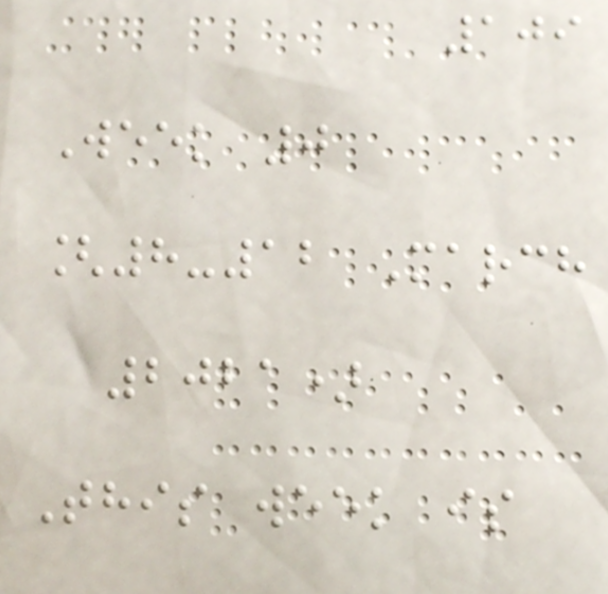109
Week 0
[8-12 March
2021)
This week is
